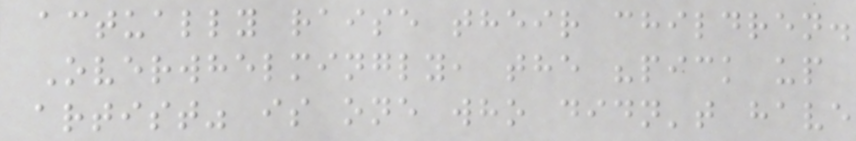actually raise their children.
Overwhelmingly, the "pick up
artist" is one who didn't have
